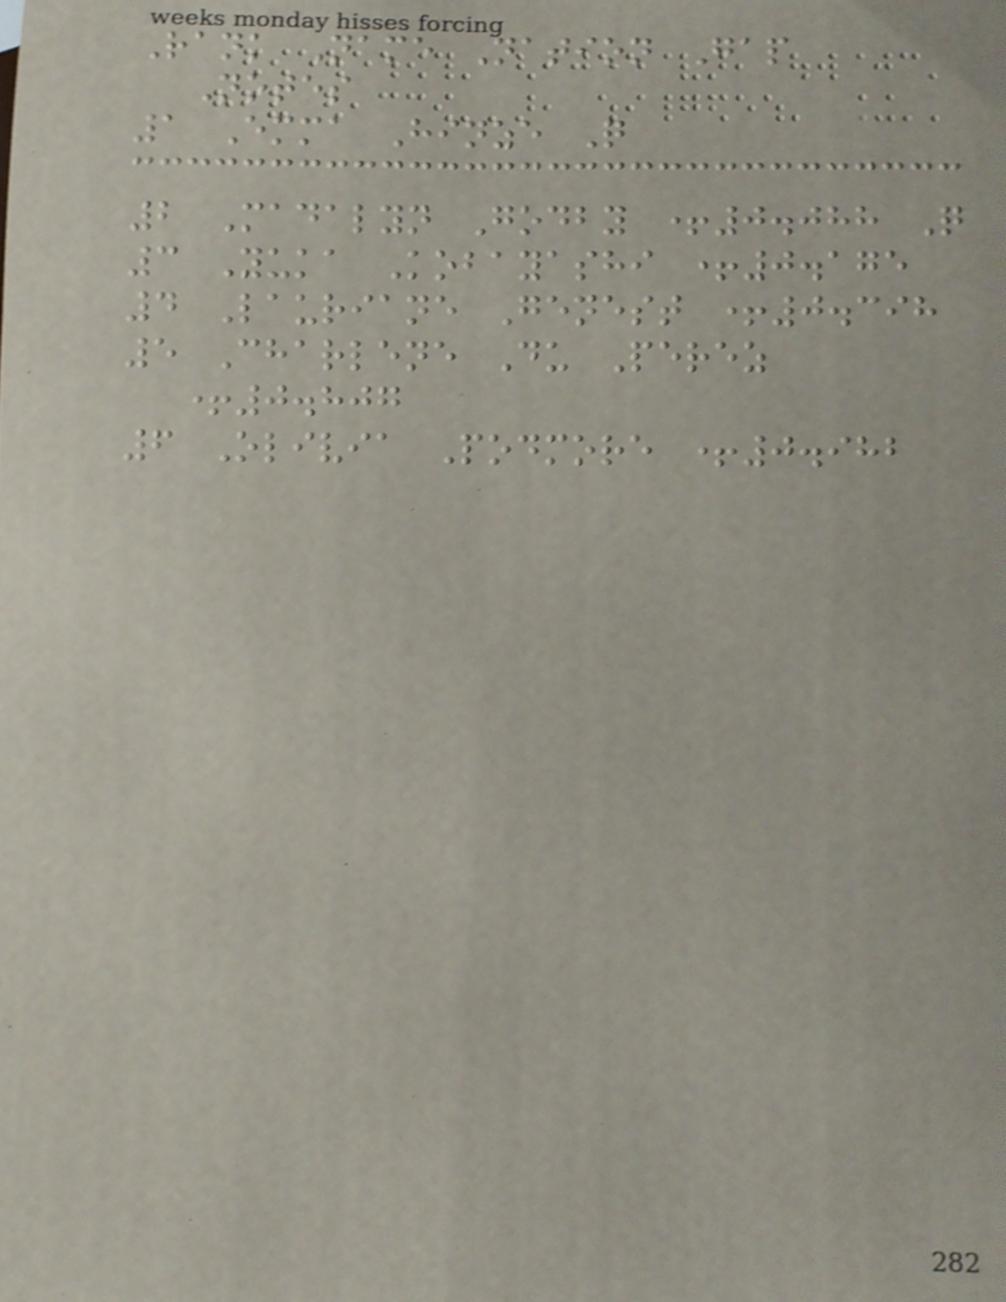Rank Name Nation Gap
Notes
1 Emma Hinze Q
2 Madalyn Godby +0.088 Q
3 Yuka Kobayashi +0.175
4 Lauriane Genest +0.398
5 Charlene Du Perez
+0.807
6 Olivia Podmore +0.982
